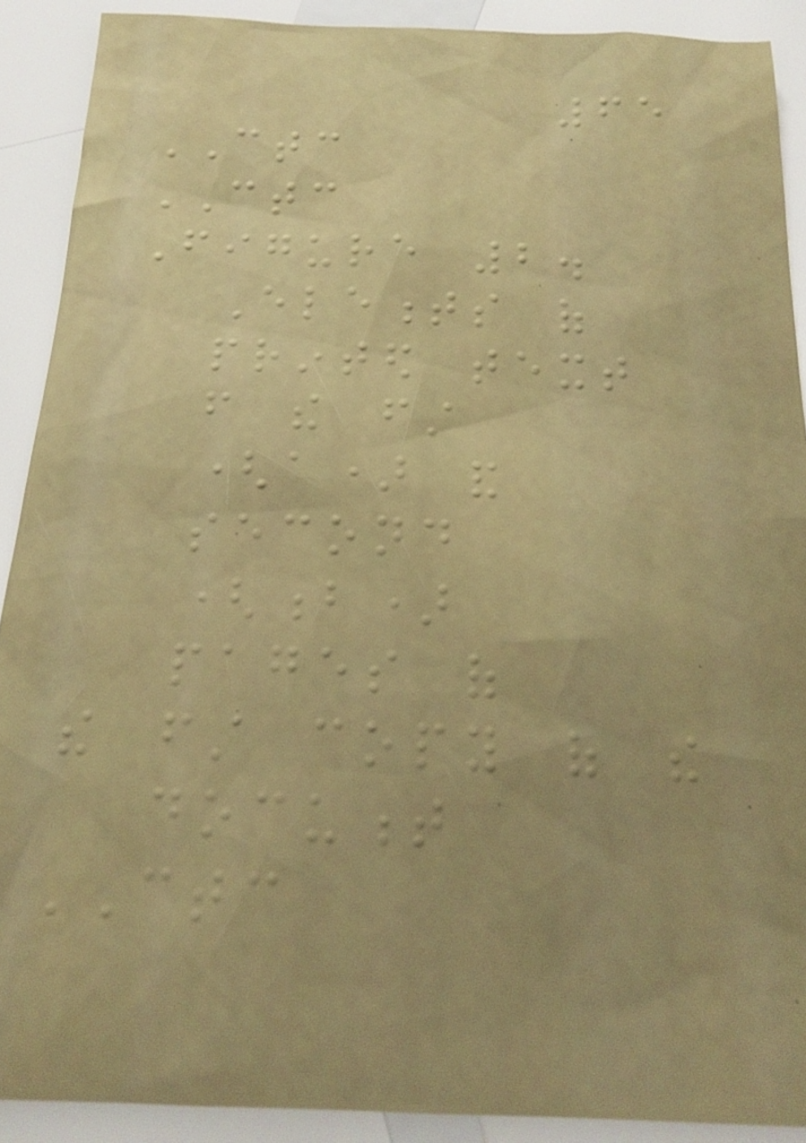65
CTC
CTC
Figure 2.
Elements of
printed text
from the first
(a) and
second
(b)
pages of
the first copy of the
document
CTC
